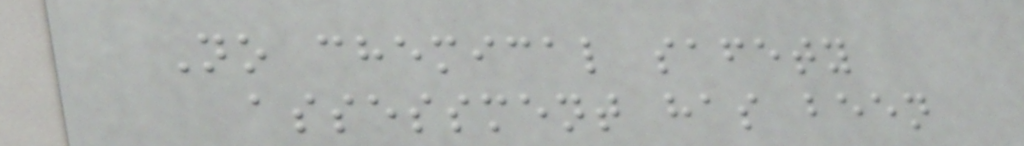No chemical safety
assessment has been
